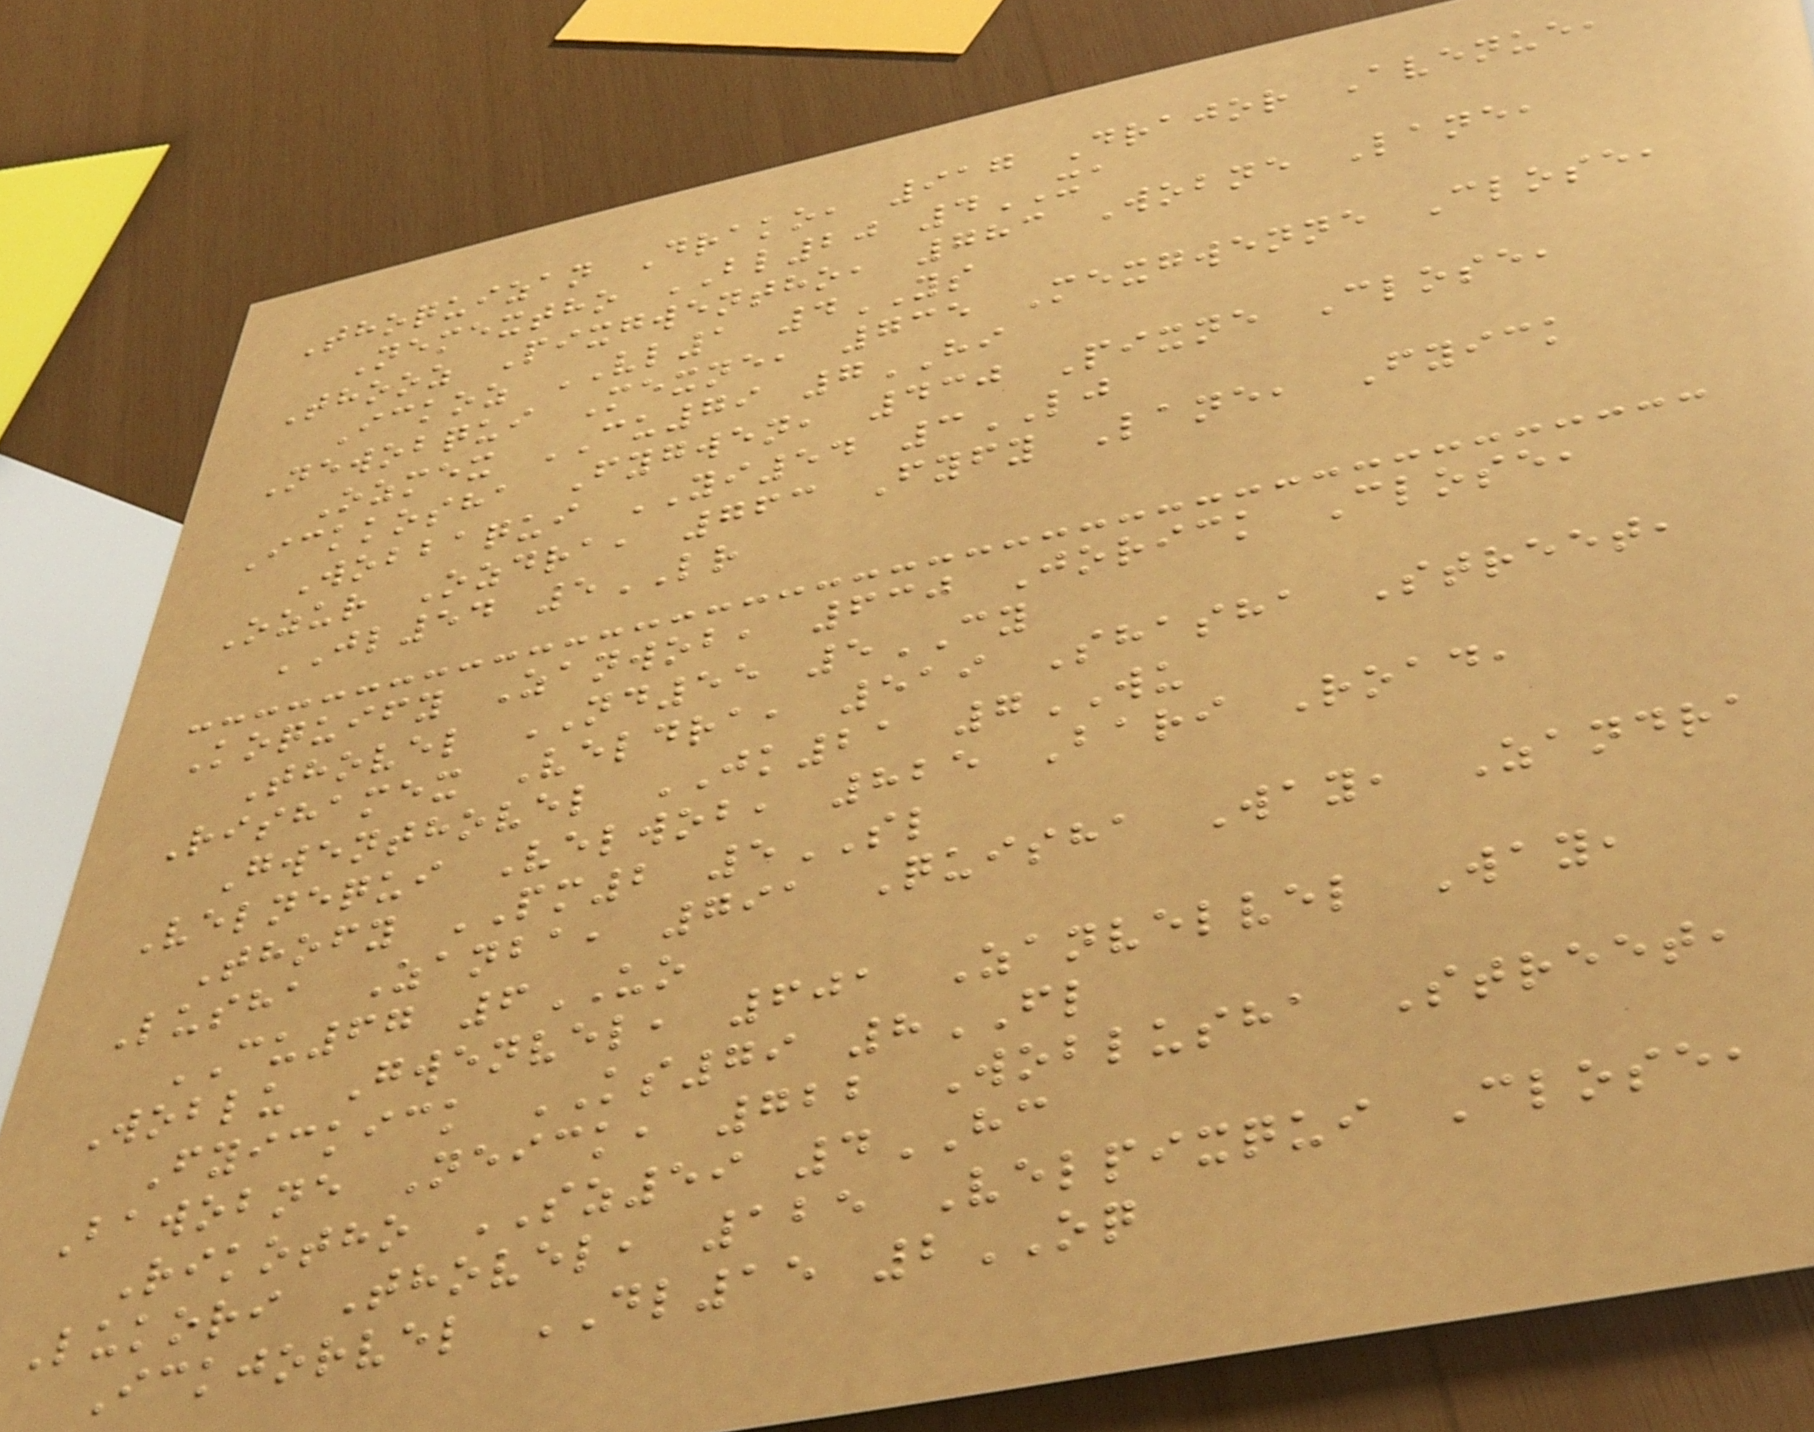Thoquizan Drako, 917 Drajor Avenue,
Nemextho BL20 4XA
Thooz Pixgwentho, 783 Wobne Lane,
Ickoz VL1 4YS
Newobqui Mexne, 735 Mexgwenne Close,
Ozmex CU79 7HI
Ickkosha Fygwen, 430 Pixne Close,
Wobbaqui YI54 3LJ
Ozur Ozdra, 763 Fyfy Lane, Fyick
JL54 5LR
Koquify Zanwob, 630 Jorick Close,
Thovel ND55 5CY
Rishamex Veldra, 519 Shasha Street,
Gwenthovel JK21 7WU
Velnequi Velwob, 825 Bari Road,
Thofy PM2 5SL
Lusha Zanba, 791 Quisha Way, Zandra
CU67 6UO
Woblu Gwenvel, 601 Zanvelvel Way,
Fyickick KS79 8FL
Bawobne Neick, 722 Woblusha Street,
Rikotho SZ59 4HC
Lukori Thovel, 125 Velpixqui Close,
Ickjorvel DL15 2OQ
